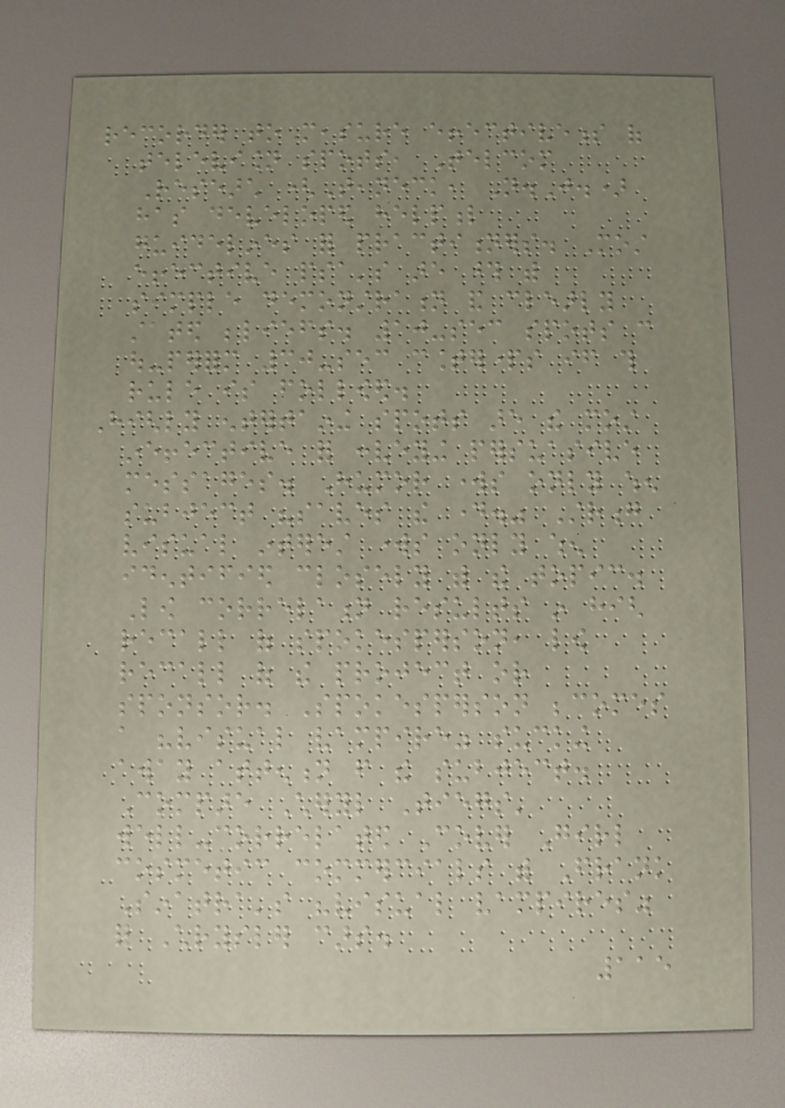recorder to measure effectiveness of
television spots, Telcom
Research (Teaneck, N.J.)
has developed helpful
guidelines for practitioners. Most
effective psa's are those with
simple demonstration and clearly
stated beliefs. 10-sec spots can
out-perform 30-sec counterparts if this
rule is followed.
Highly entertaining spots are the most
ineffective for conveying persuasive
messages. Humor works only when
subject "saves the day." Strong
visual interest works only when
identified closely with the topic.
Low correlation results in high
recall of spokesperson, low
recall of the project or
sponsor. Spokesperson becomes
a "visual vampire" sucking
away attention from the subject.
Compare Cheryl Tiegs'
well-correlated Cover Girl
cosmetic commercials with Frank
Sinatra's "visual vampires"
for Chrysler cars.
115
